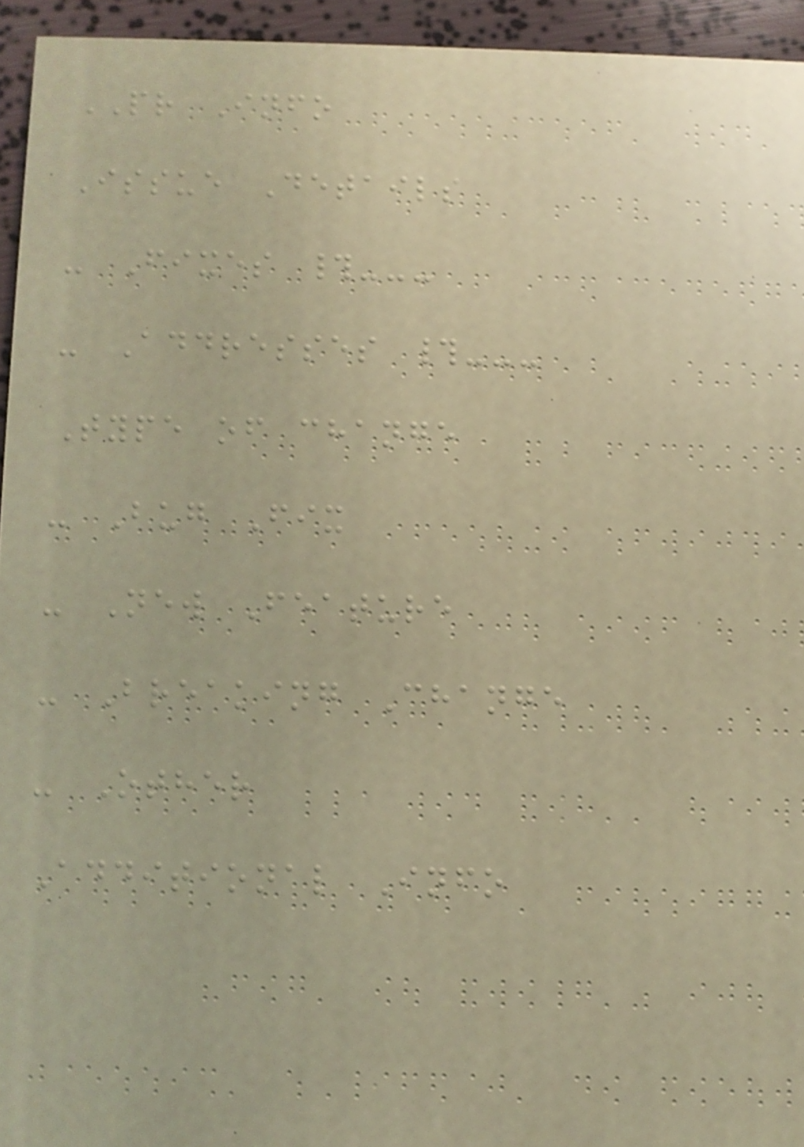PR Info
Issue Details
- Fixes #---
- Addresses #---
Type of change
- Bug Fix
- New Feature
- Breaking Change
- Other
Additional Info
